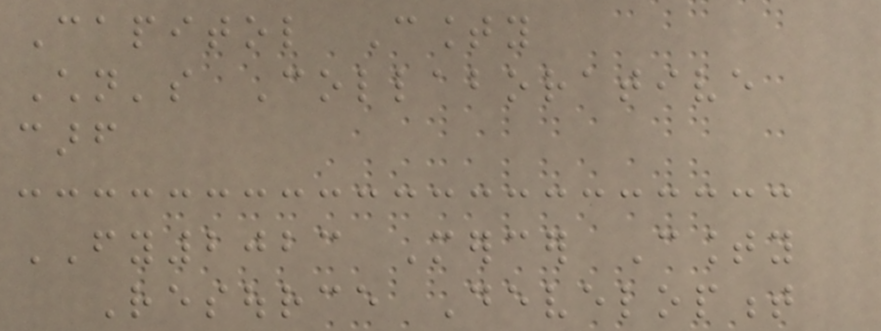Capitol County
Children's Collaborative
carf
FY2023 Mercer County
Resource Development
